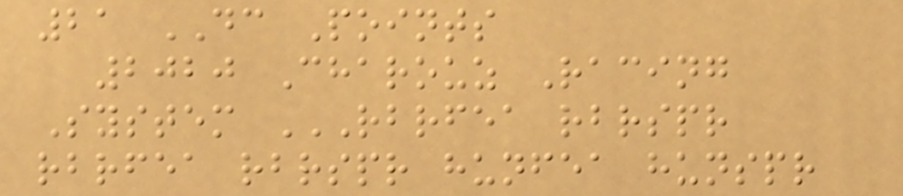21 DC Points
2020 Charouz Racing
System RBRFEA RBRSPR
RBRFEA RBRSPR HUNFEA HUNSPR
